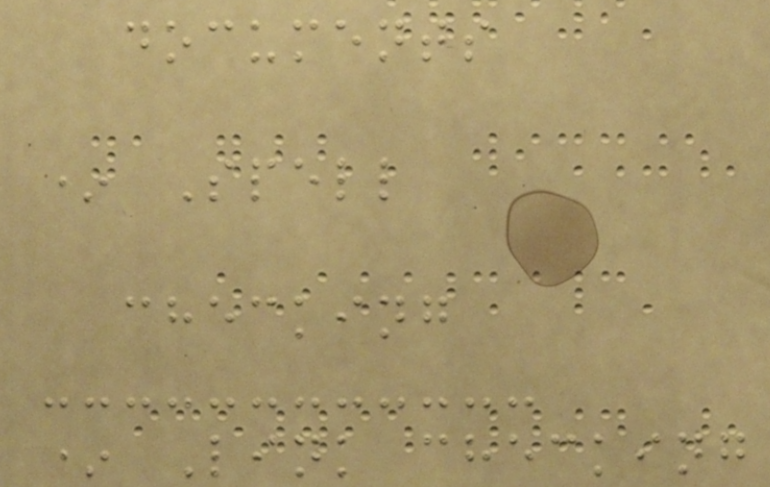documents
* Spell
checking
* Link checking
